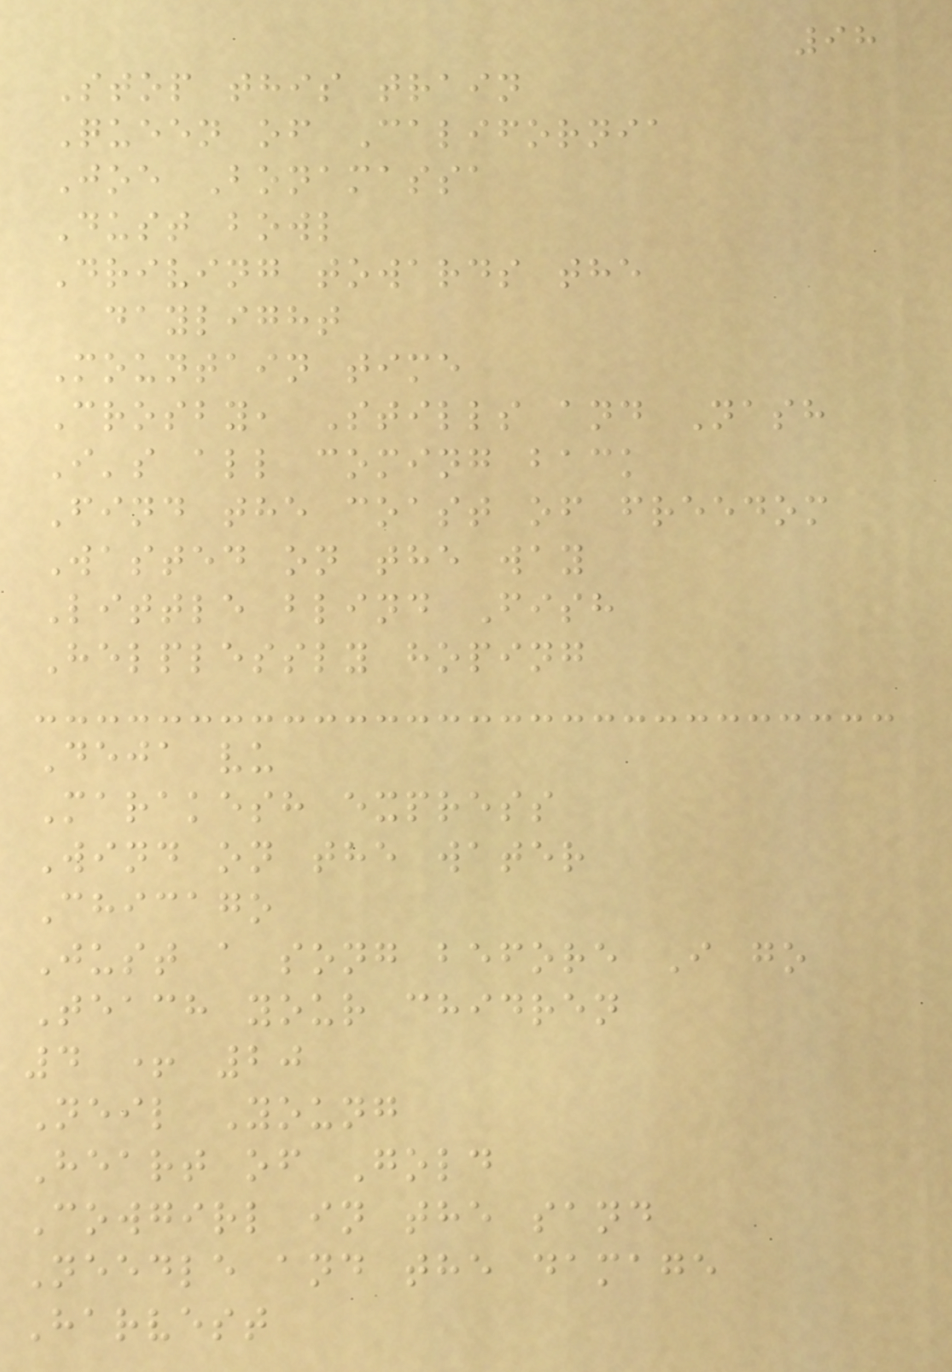98
Stop this train
Queen of California
Joe Bonamassa
Dust bowl
Driving towards the
daylight
Mountain time
Crosby, Stills and Nash
I's all coming back
Find the coast of freedom
Wasted on the way
Little blind Fish
Helplessly hoping
Deja vu
Marakesh express
Wind on the water
Chicago
Just a song before I go
Teach your chidren
4 + 20
Neil Young
Heart of Gold
Cowgirl in the sand
Needle and the damage
Harvest
